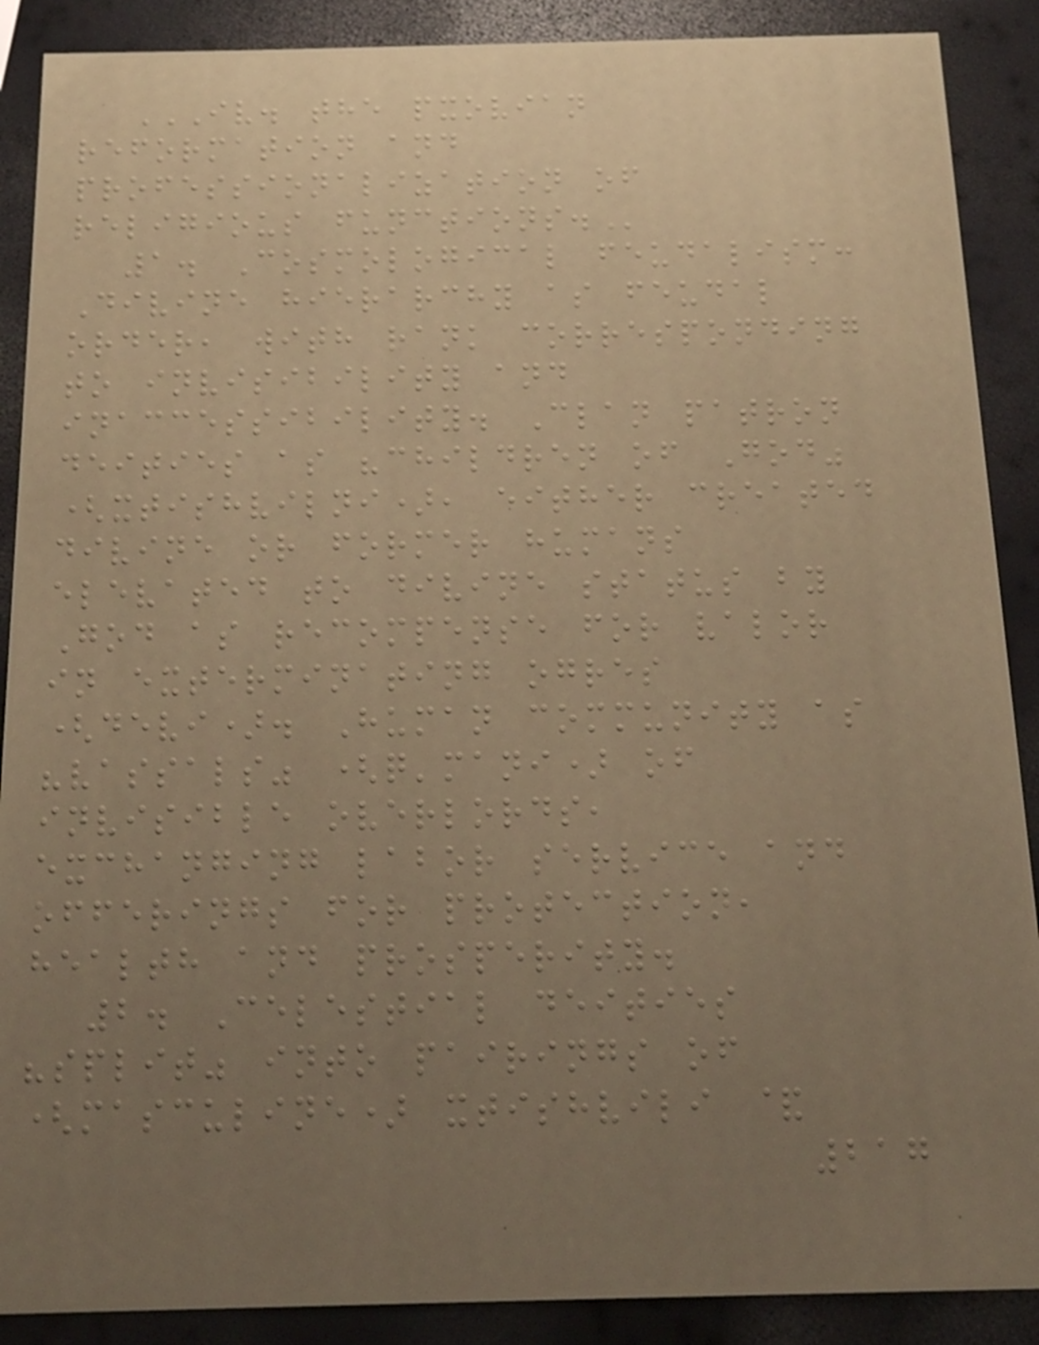IV. THE PXOVIAN
REFORMATION AND
PROFESSIONALIZATION OF
RELIGIOUS FUNCTIONS.
1. Cosmological feudalism:
Divine hierarchy as feudal
order, with rank corresponding
to invisibility and
inaccessibility. Clan patron
deities as "children of God"
(xtishvilni), either created
divine or former humans
elevated to divine status by
God as recompense for valor
in exterminating ogres
(devi). Human community as
"vassals" (q'mani) of
invisible overlords,
exchanging labor service and
offerings for protection,
health and prosperity.
2. Celestial deities
"split" into pairings of
(masculine) xtishvili &
217
